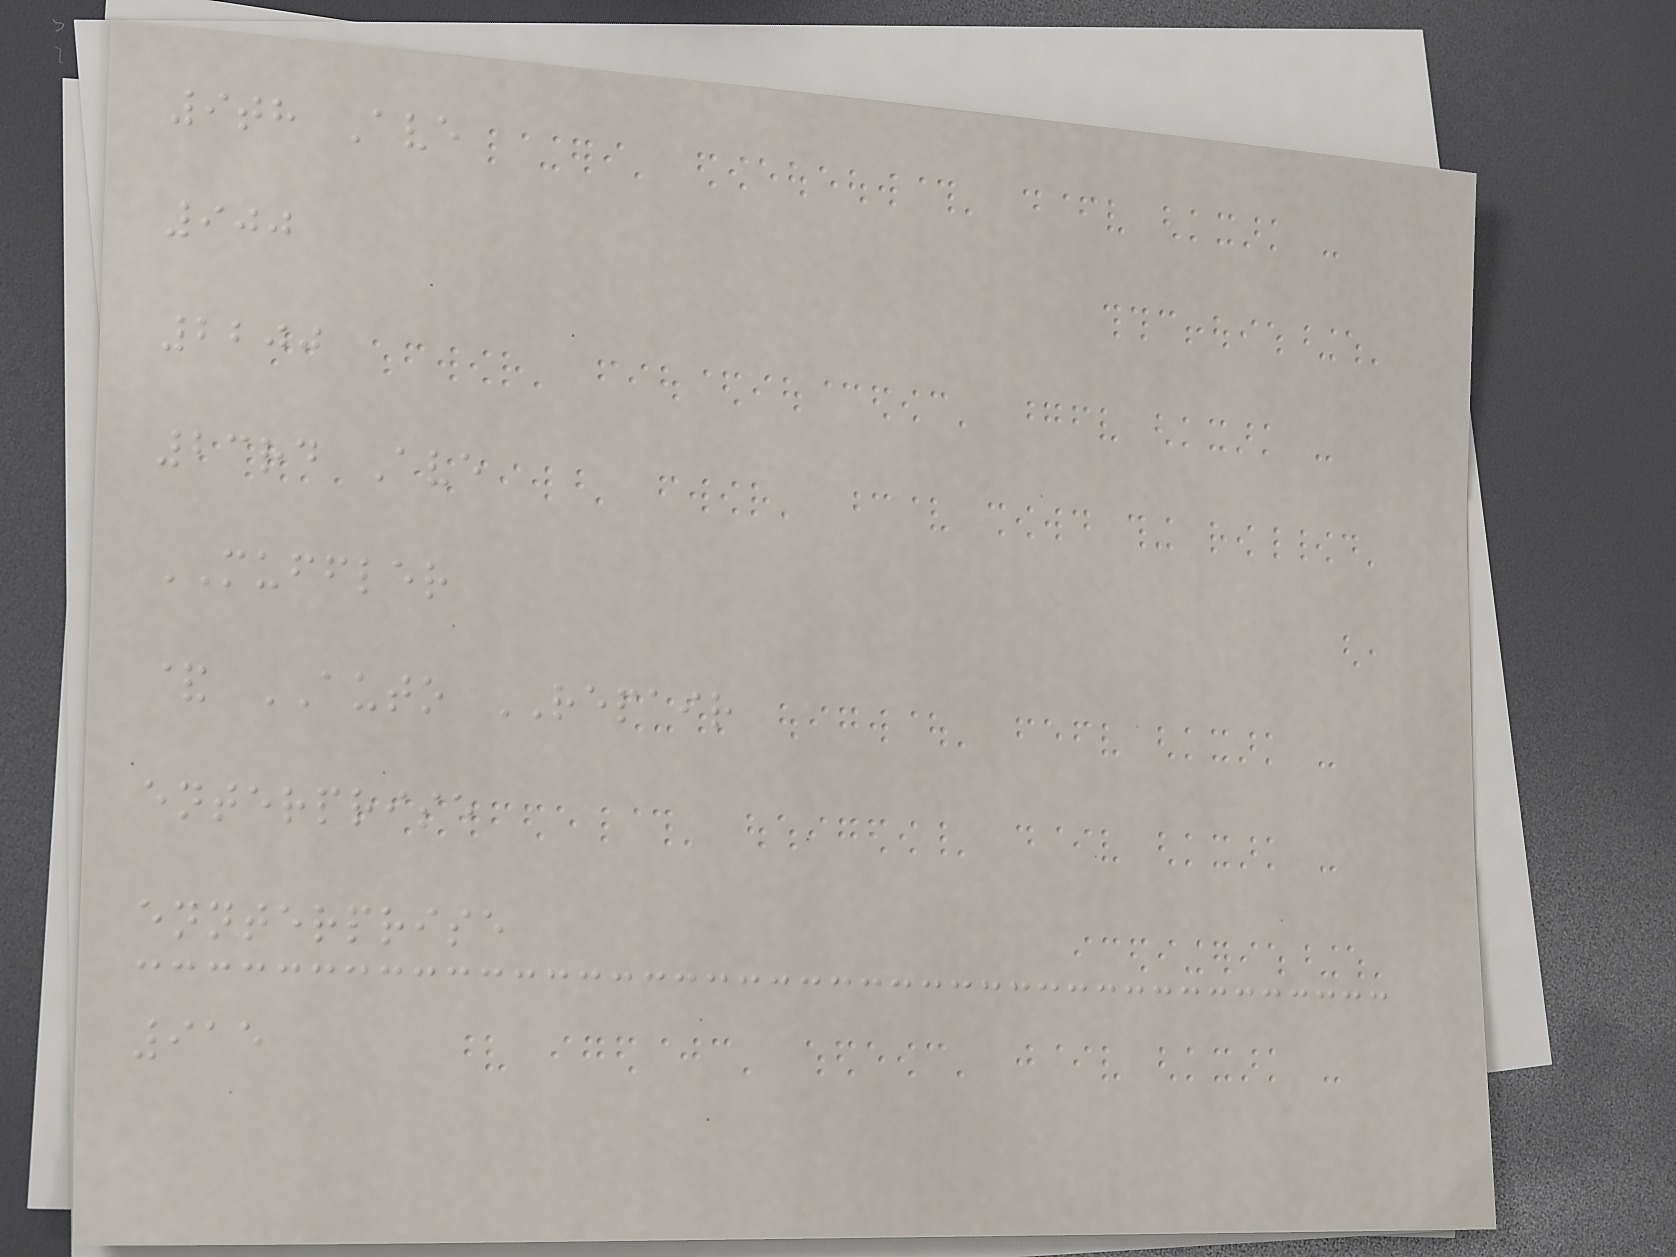9th Ave
900
2200
23rd Ave
MUFFLER
& AUTO REPAIR
enterprise
ennterprise
915
